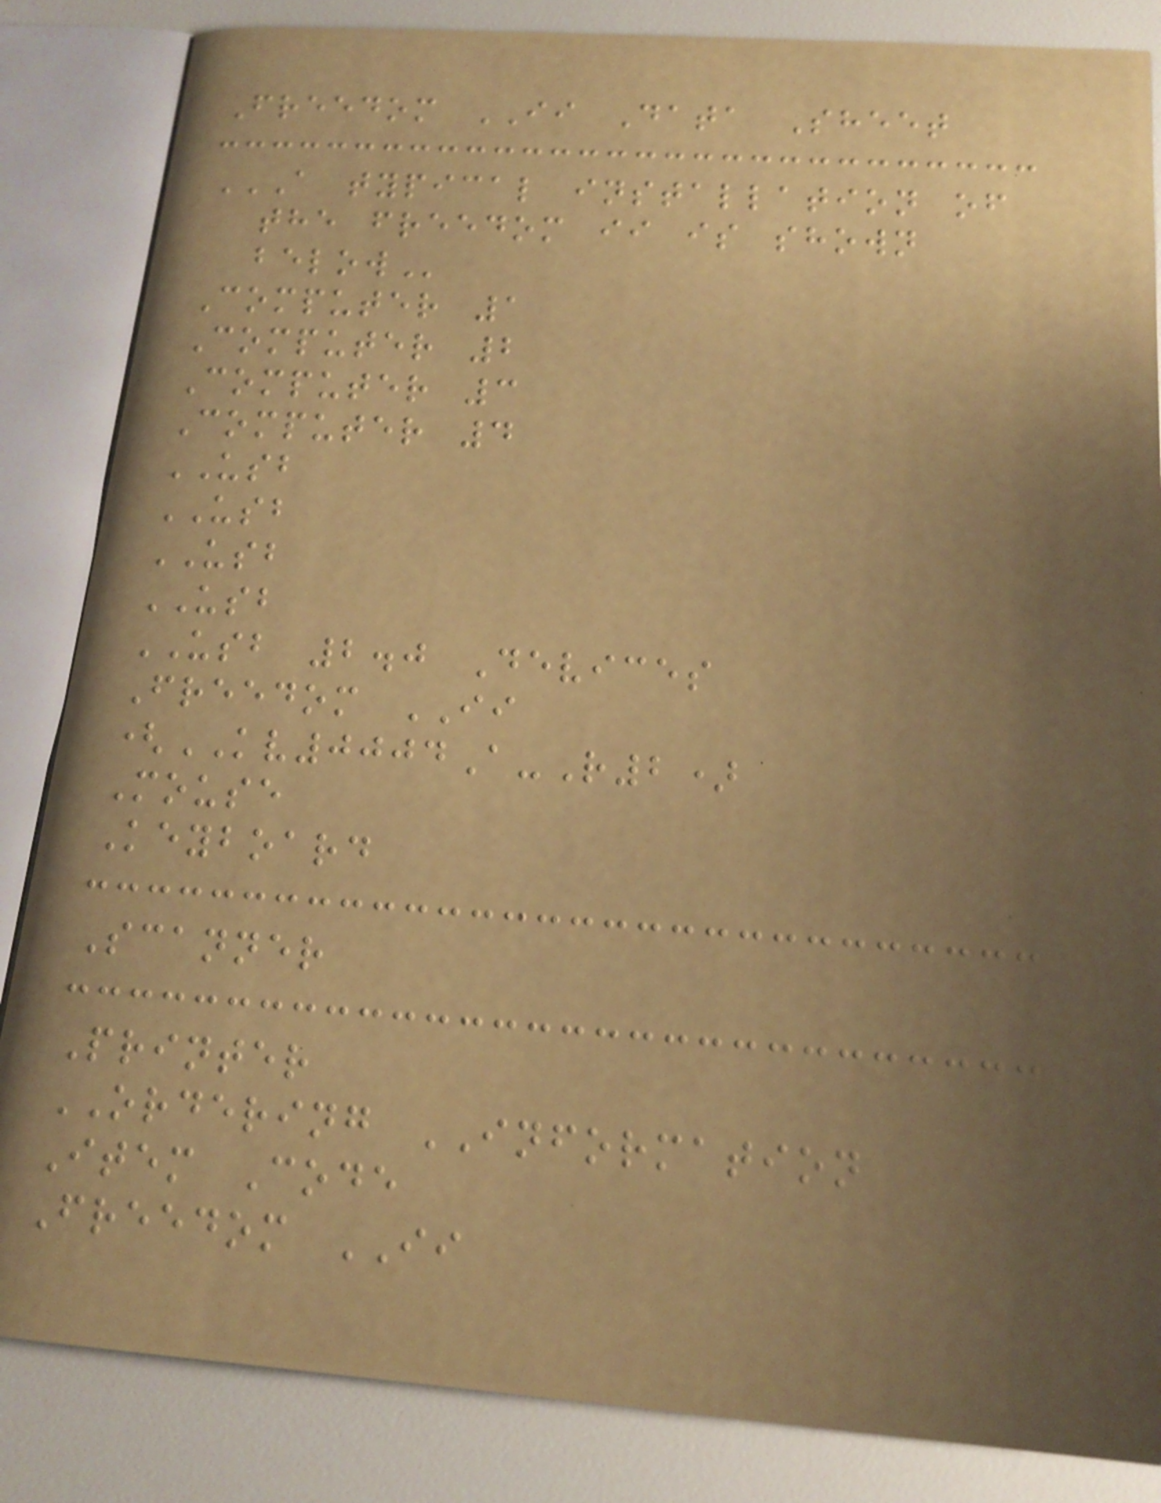Freedom II Data Sheet
A TYPICAL INSTALLATION OF
THE FREEDOM II IS SHOWN
BELOW
Computer 1
Computer 2
Computer 3
Computer 4
USB
USB
USB
USB
USB 2.0 Devices
Freedom II
(KV0004A-R2)
Mouse
Keyboard
Scanner
Printer
ORDERING INFORMATION
Item Code
Freedom II
